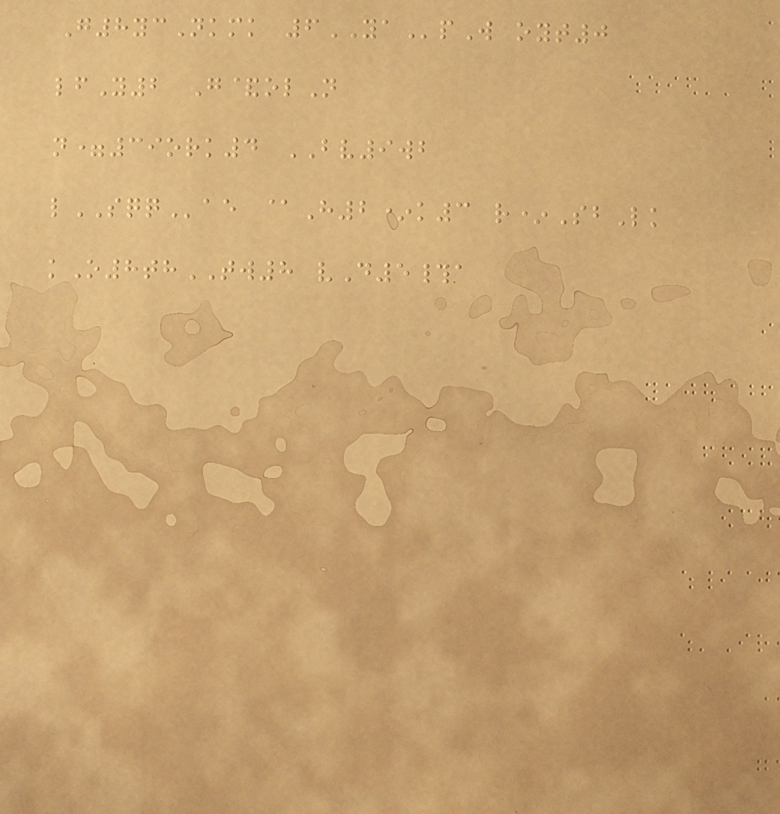G8ycNkmk 6YApW oyt0
lfY2 G&olN
n=39ork4 BV9wb
lSQQae @H2*k3 r*SbLk
kO8thTW8 vD5#a
